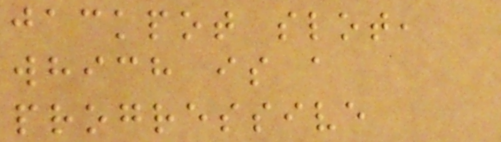jackpot slot,
which is a
progressive
